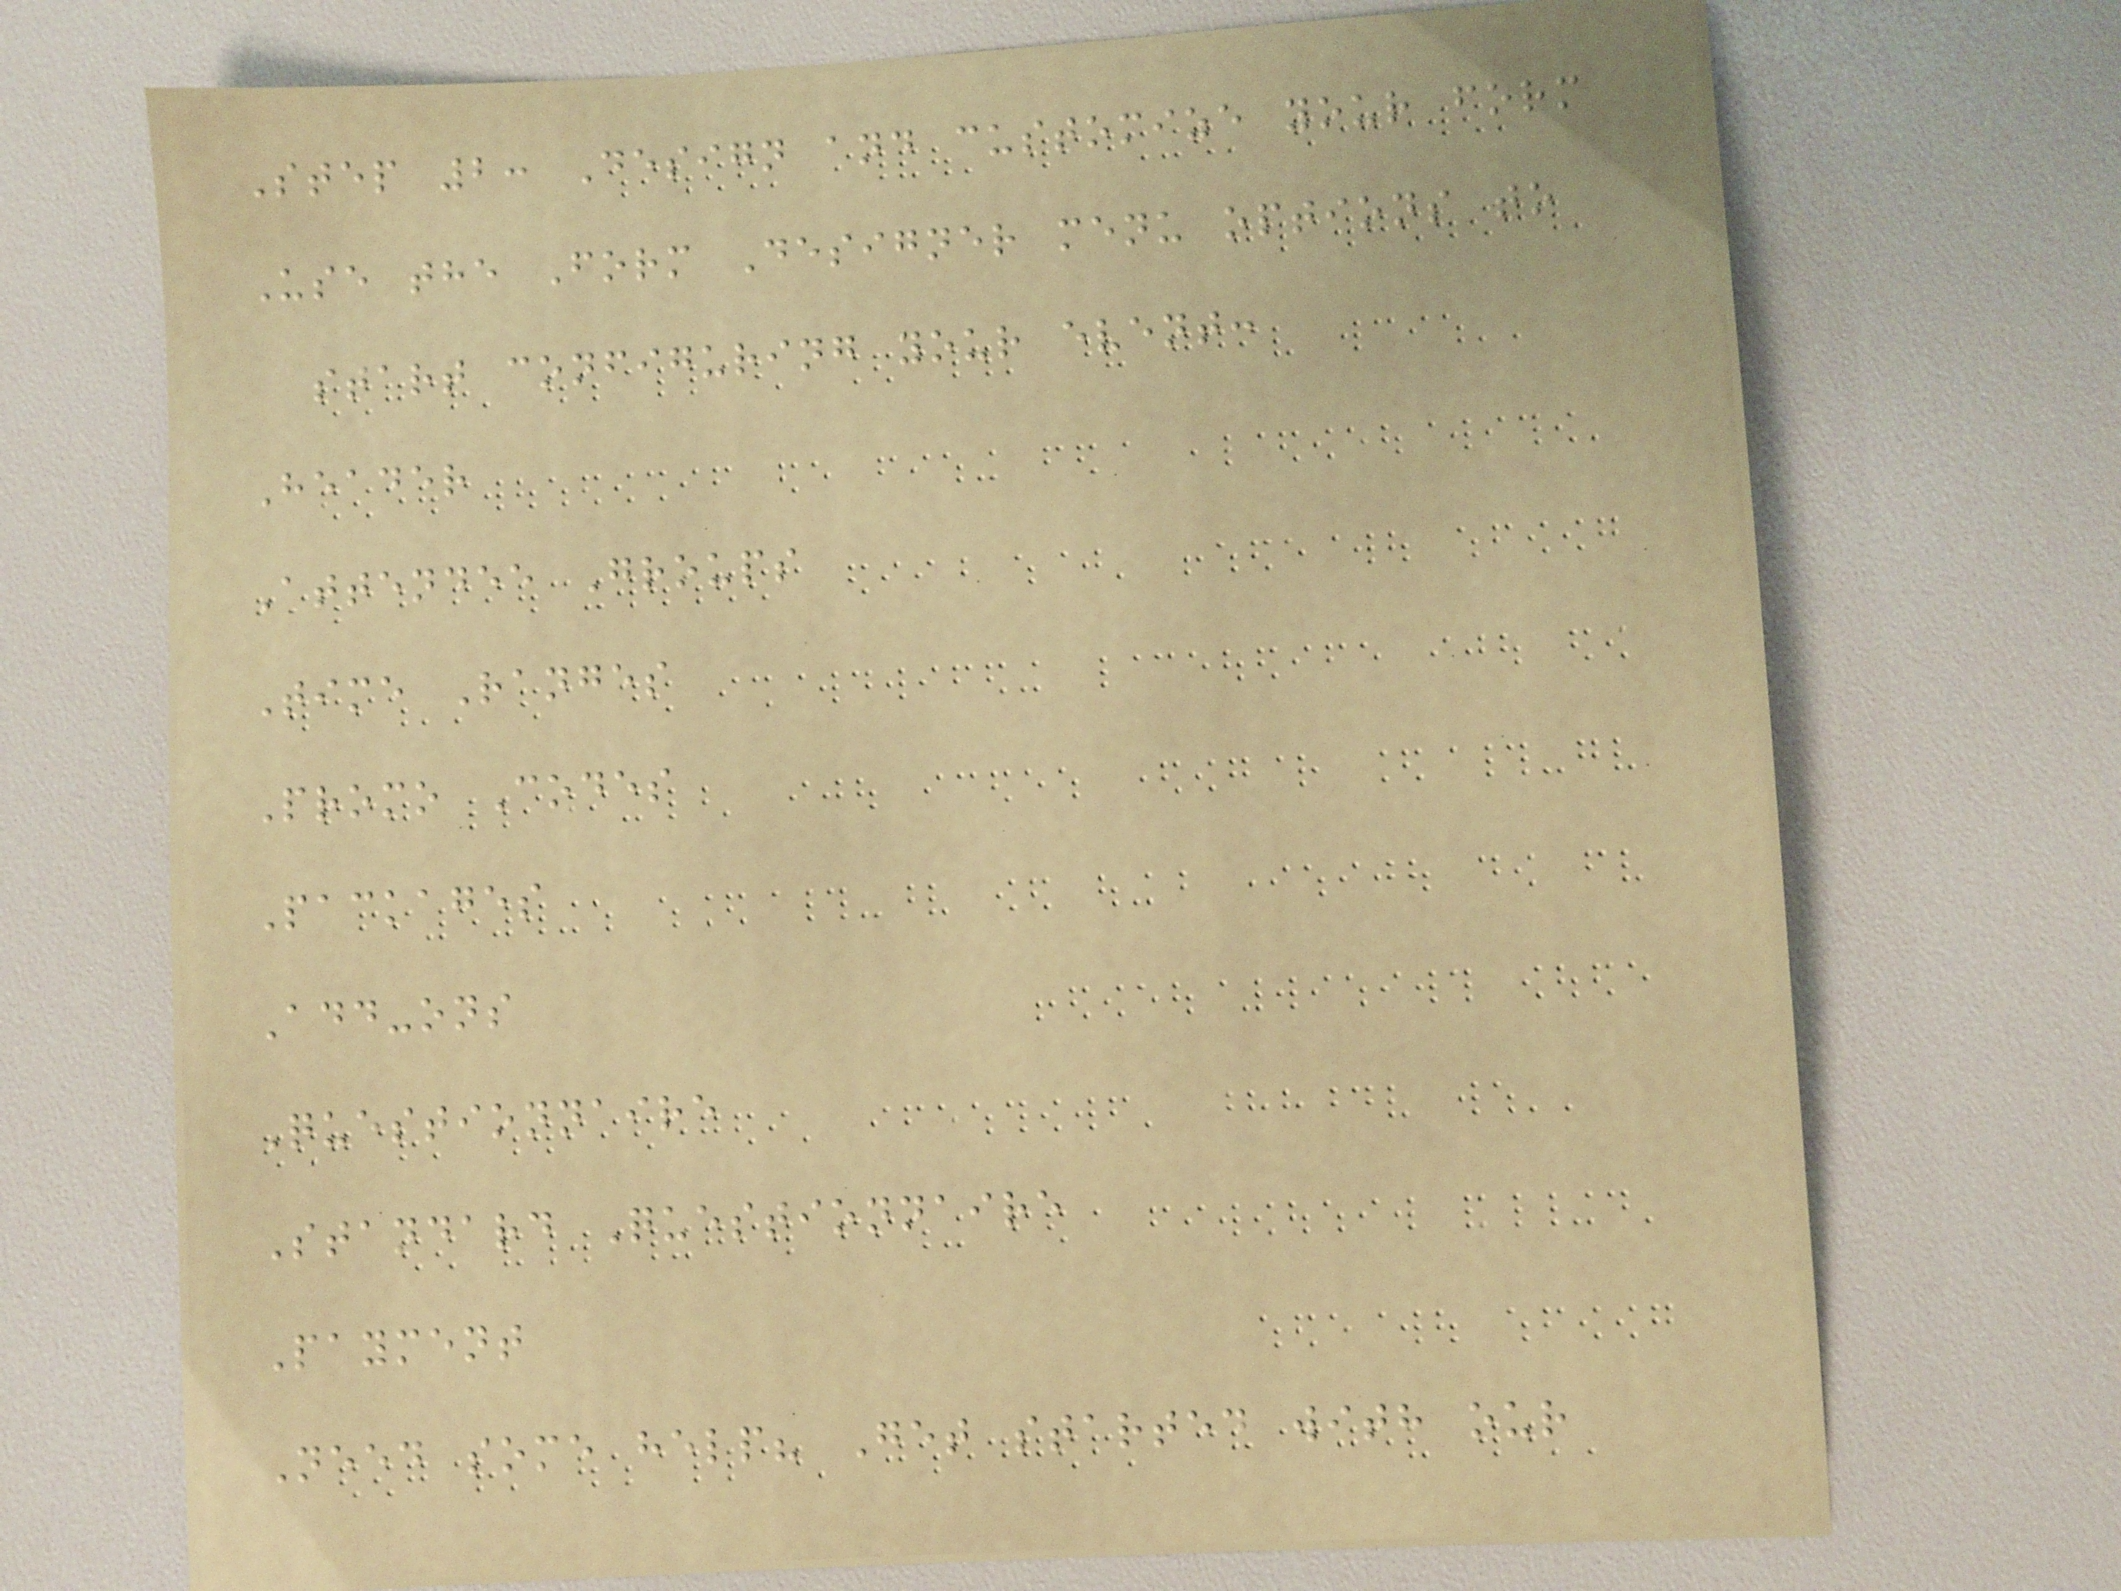Step 2: Design and customize your form
Use the Form Designer menu options to
start configuring your event:
Header
Attendee Groups
Time Ranges
Promo Codes
Packages
Add-ons
Questionnaire
Standard Questionnaire
Payment
Need some help? Get started with our
